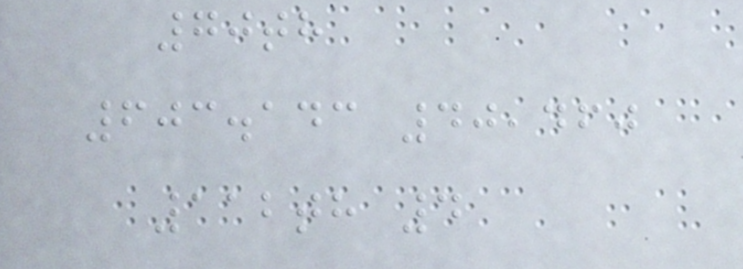70th
603.143 40,460
112th 4
